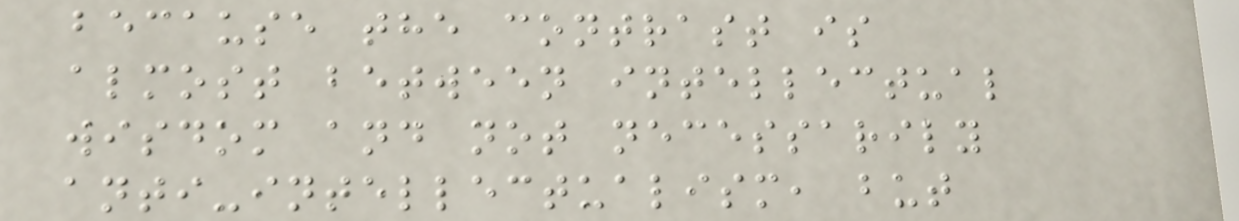because the contrast is
almost between intellectual
wisdom and not necessarily
anti-intellectualism, but
